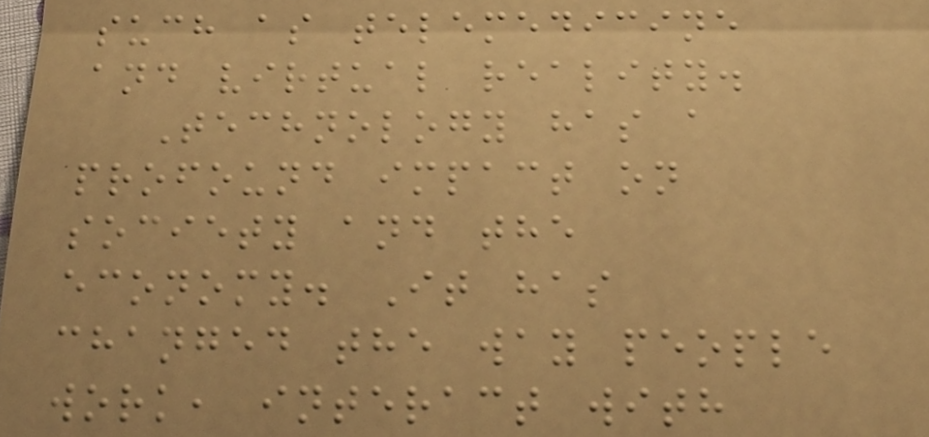such as telemedicine
and virtual reality.
Technology has a
profound impact on
society and the
economy. It has
changed the way people
work, interact with
